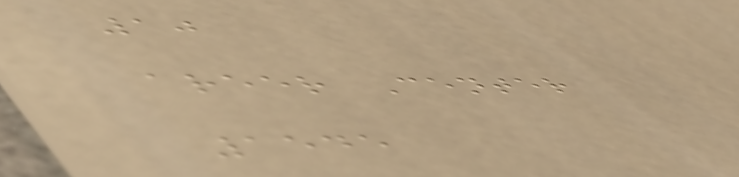10
areer Center
1545
